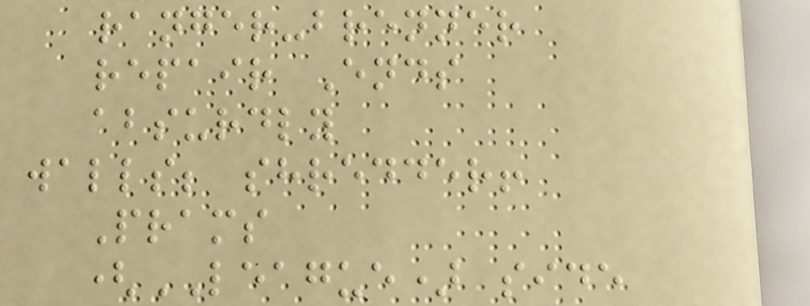ranger-brenner
repair Ends
absurdly
walls; shredder!
Prams
(LEAGUE) side
